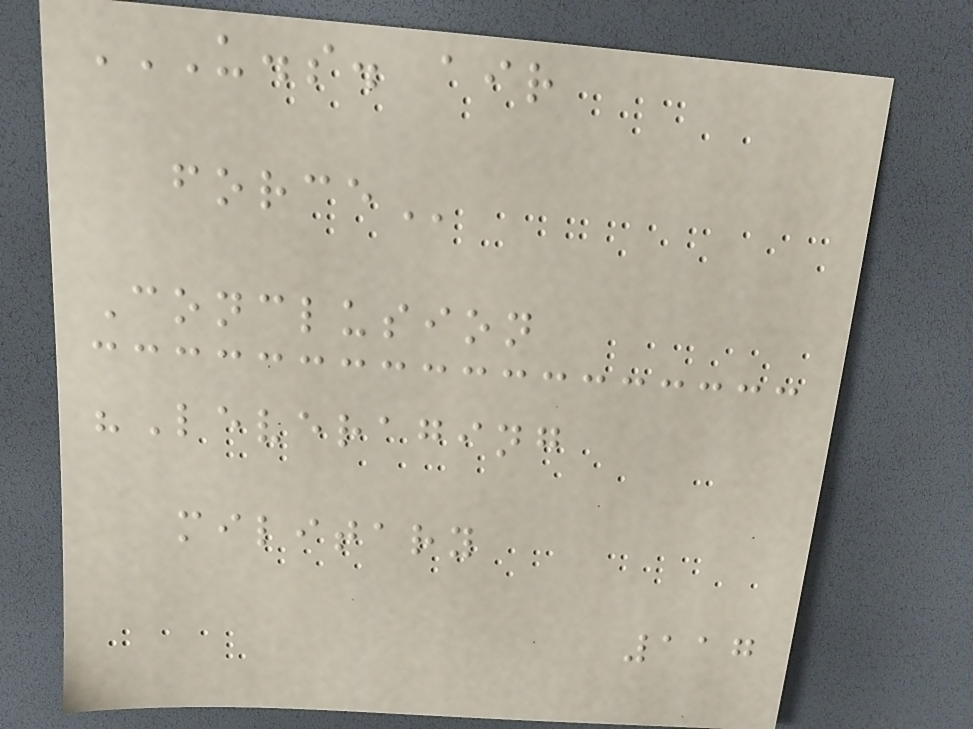U.S. AIR
FORCE
Conclusion
"Leveraging
military
117
